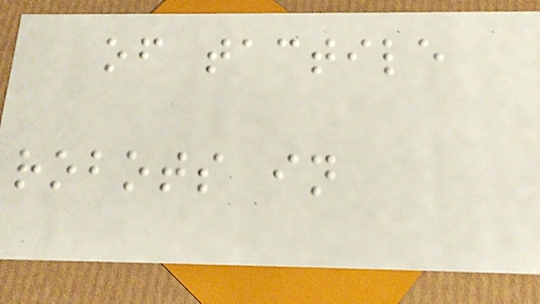of tactile
robots in
